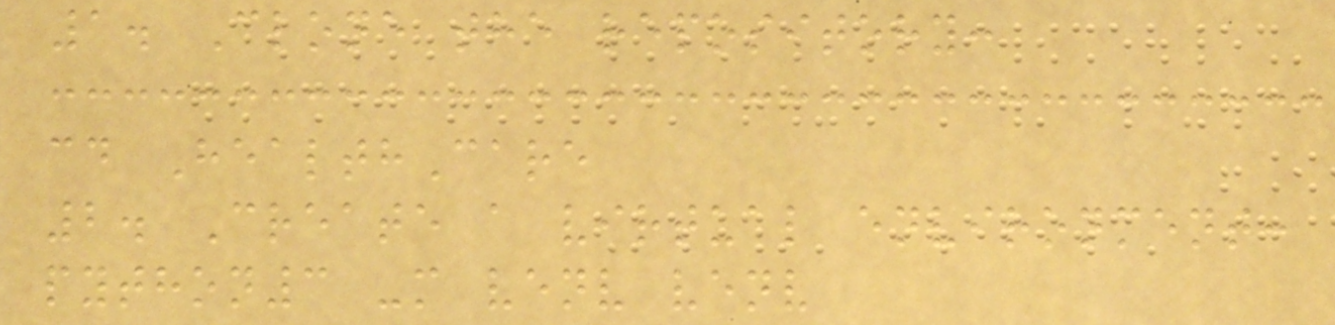1. Clone the repository:
cd HealthCare
2. Create a virtual environment:
python3 -m venv venv
